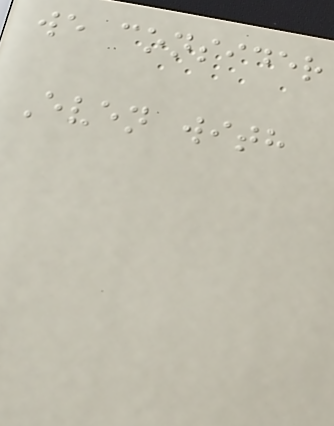we consider
Even with
